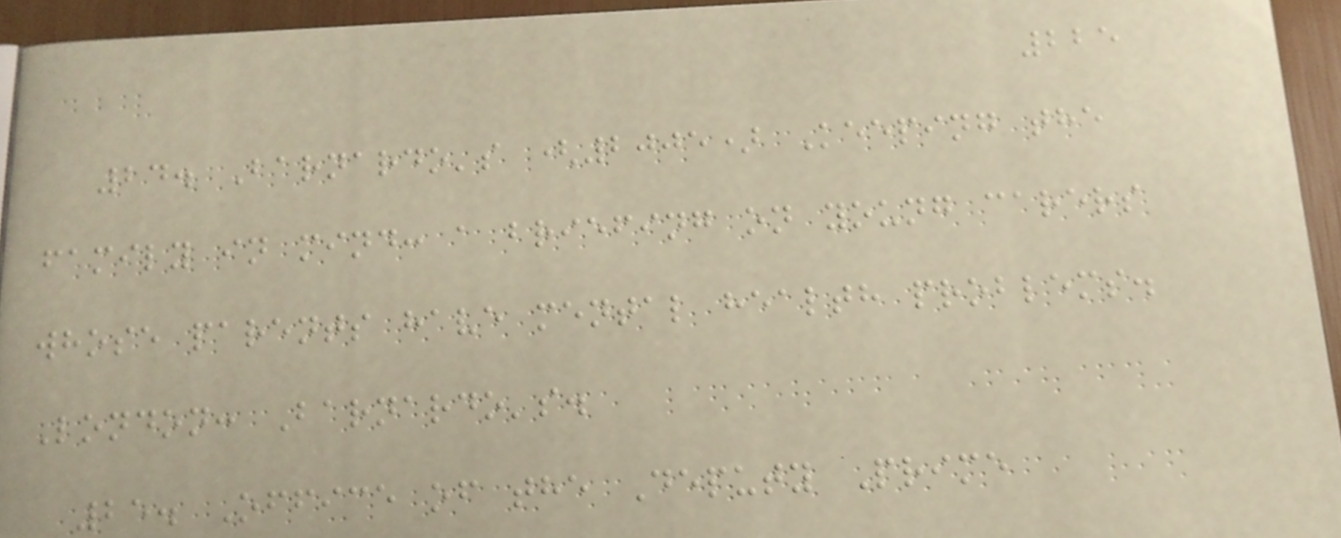225
24. Barnardo's (2005) Keeping the
family in mind: a briefing on young carers
whose parents have mental health problems.
London: Barnardo's.
25. Office of the Deputy Prime
